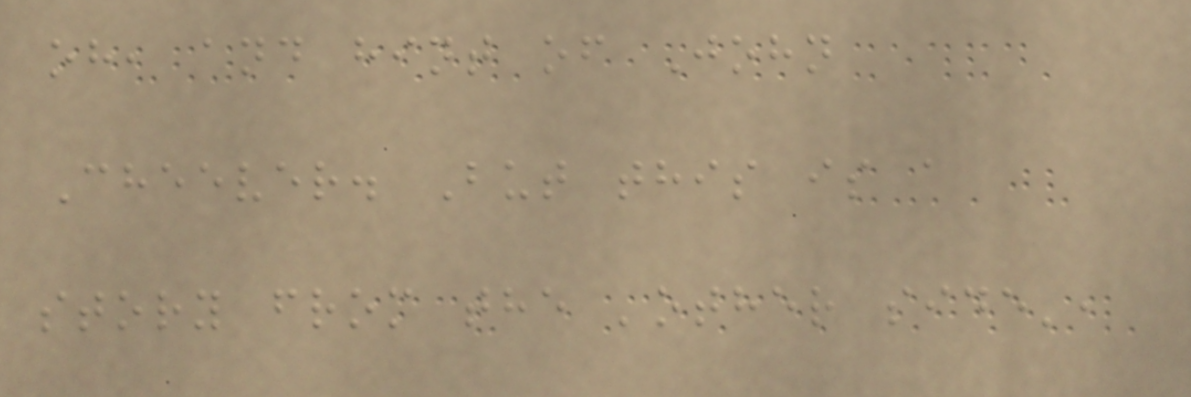oh, and hint of John
Cheever. But this is a
story from the 'other side',
